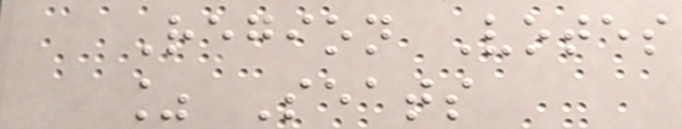Region Votes
% Seats
